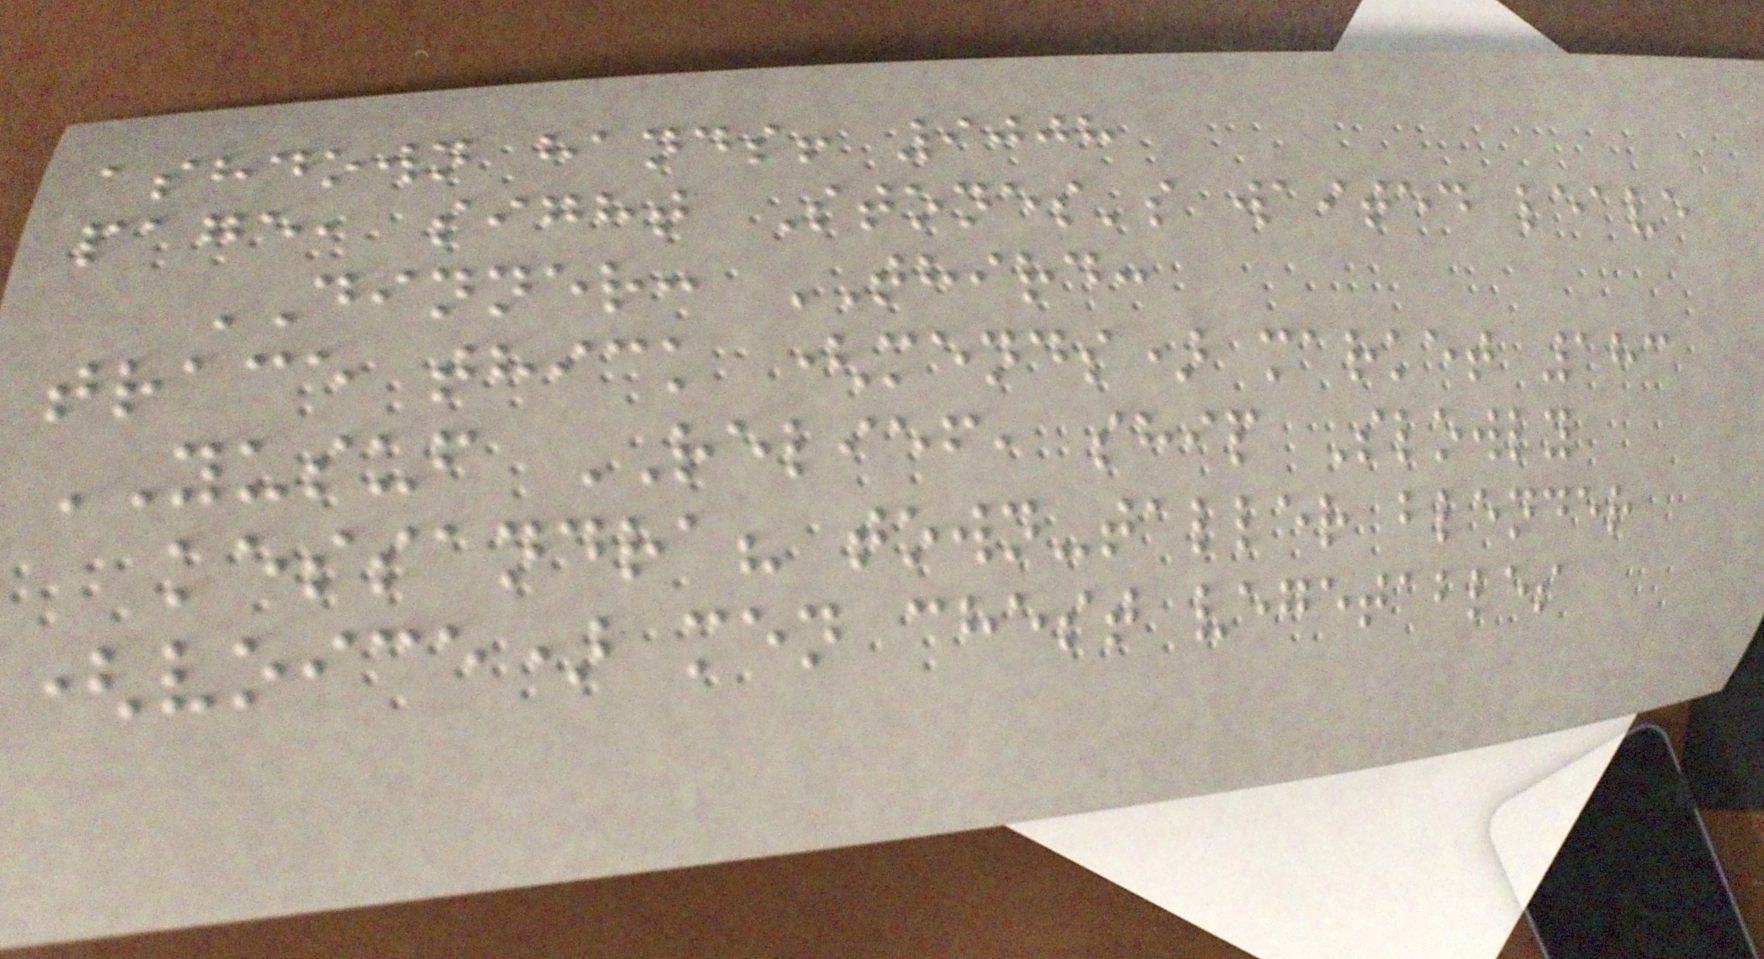ashdown hands! 9008
page, sight Stones's waited leave
DINNER: THIRD:
trace thick (mends) market 183
YUSUF RELIEF, ship Slowly
kessandra? town-taller blender
(voice) men chest vegetables
